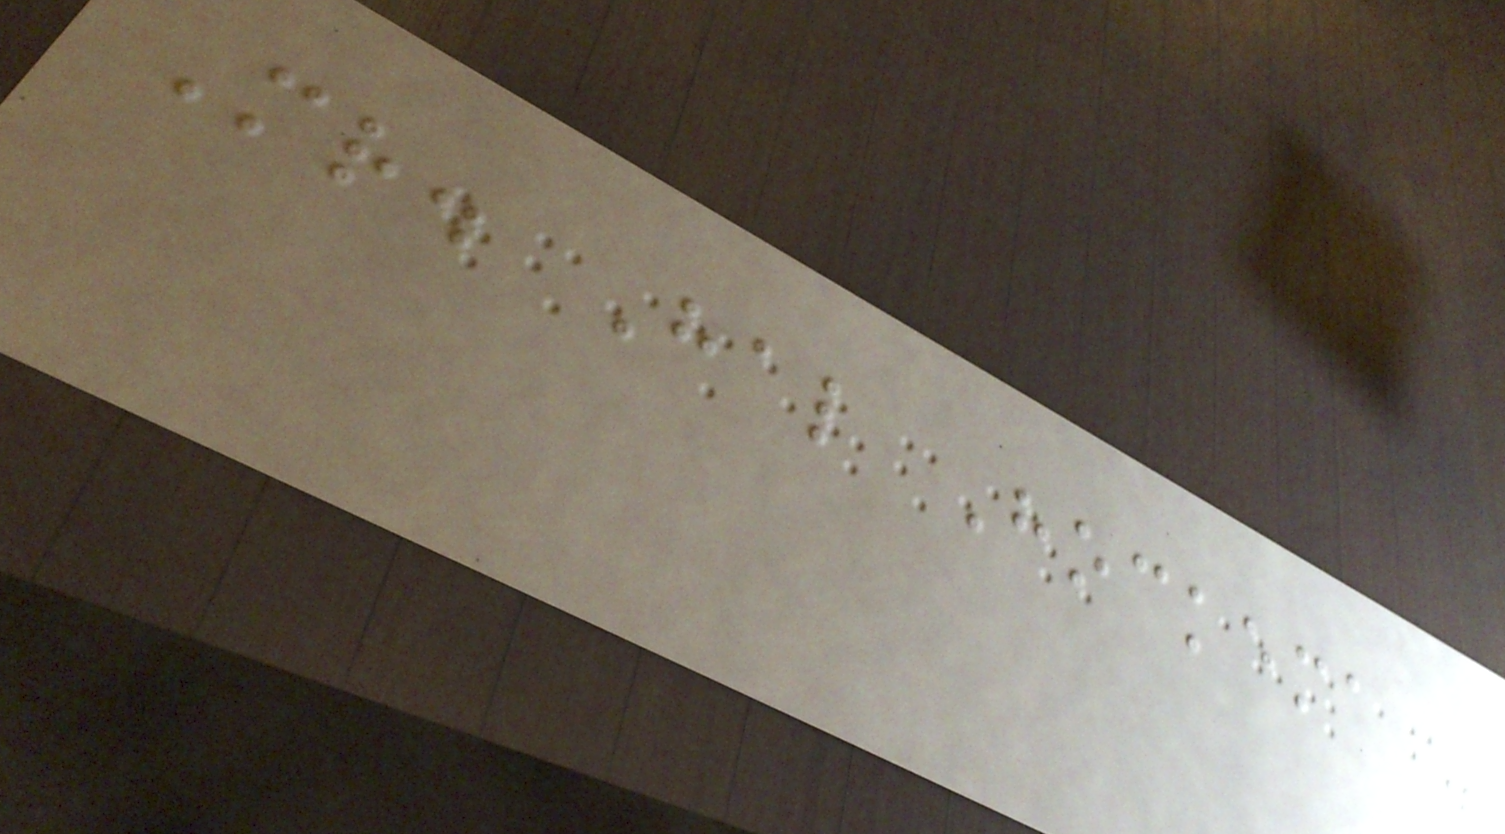Mr. Hal Hockema -
